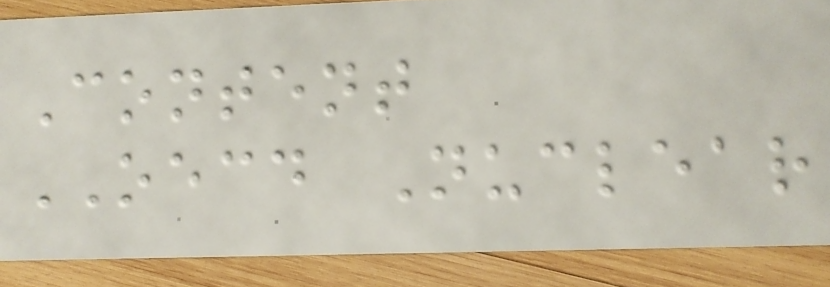Content
OECD Nuclear
